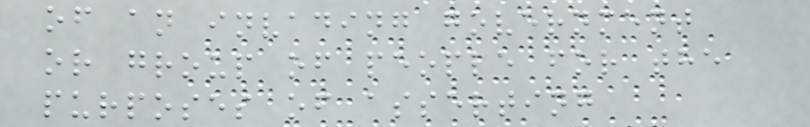of an invading government
or group of people for the
purposes of asserting
